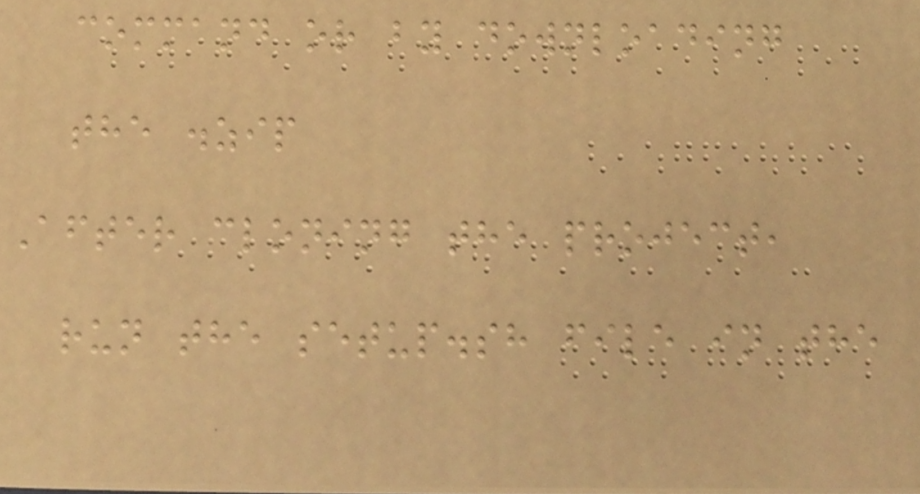command or by downloading
the .zip
After cloning the project,
run the setup.sh file in the
